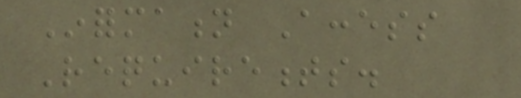Information Access
Requirements.
